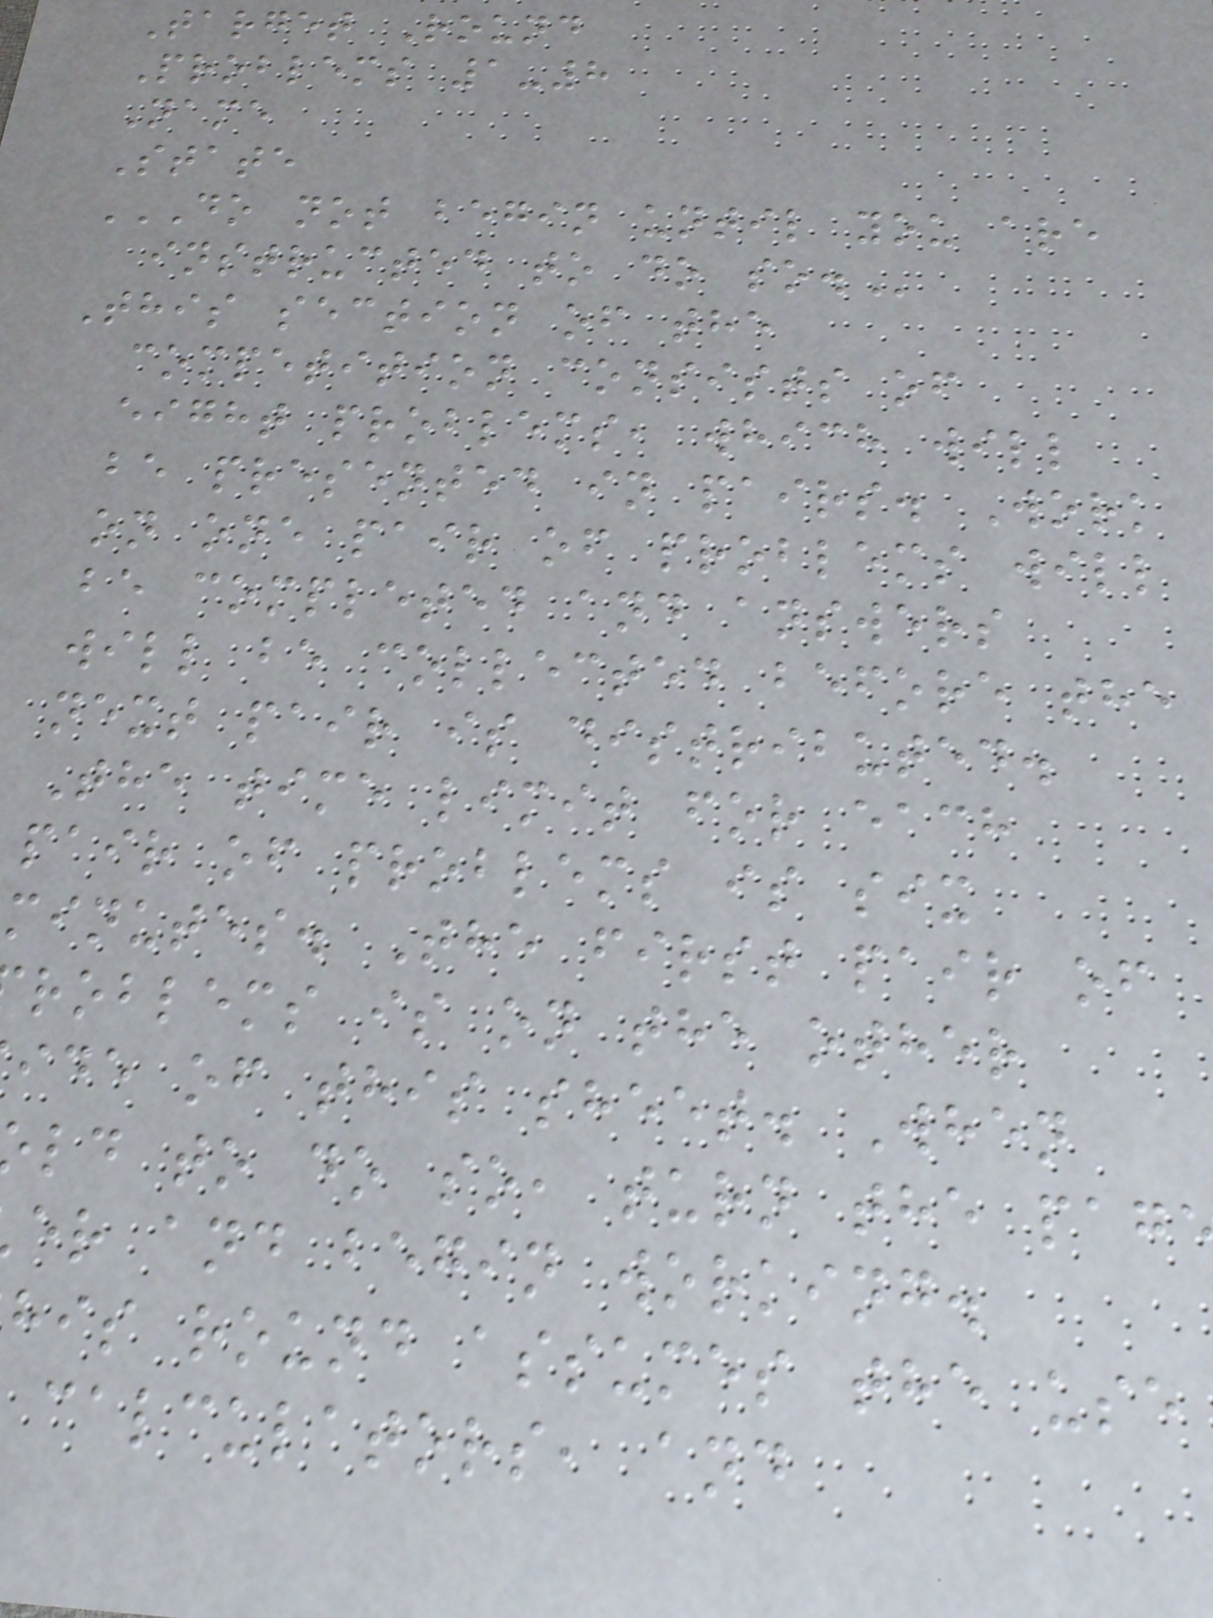Target Round
Problems 1-8
Name
State
DO NOT BEGIN UNTIL YOU ARE
instructed to do
This section of the
competition consists of
eight problems, which will
be presented in pairs. Work
on one pair of problems will
be completed and answers
will be collected before the
next pair is distributed.
The time limit for each
pair of problems is six
minutes. The first pair of
roblems is on the other
ide of this sheet. When
ld to do so, turn the pag
er and begin working.
his round assumes the use
calculators, and
